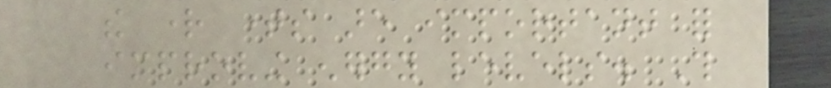the right times are important for
improving energy levels. This
